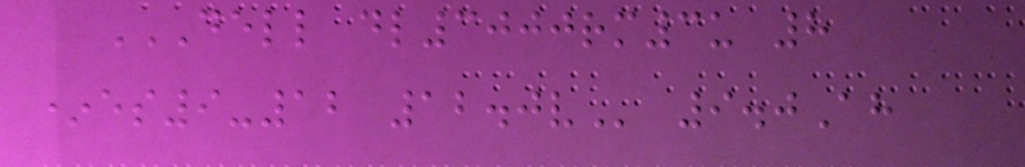DELL DL3000RM3U 8
*ES9-12 12.0V 9.0Ah
